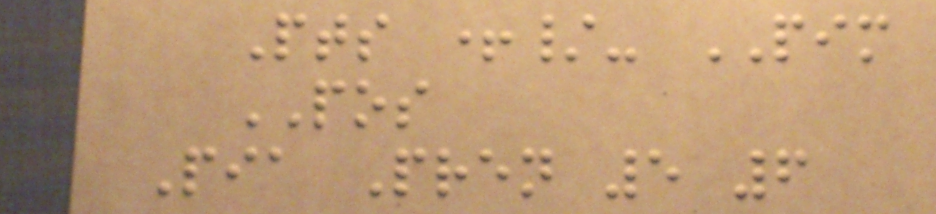Pts +/- PIM
POS
Pia Pren 5 6
